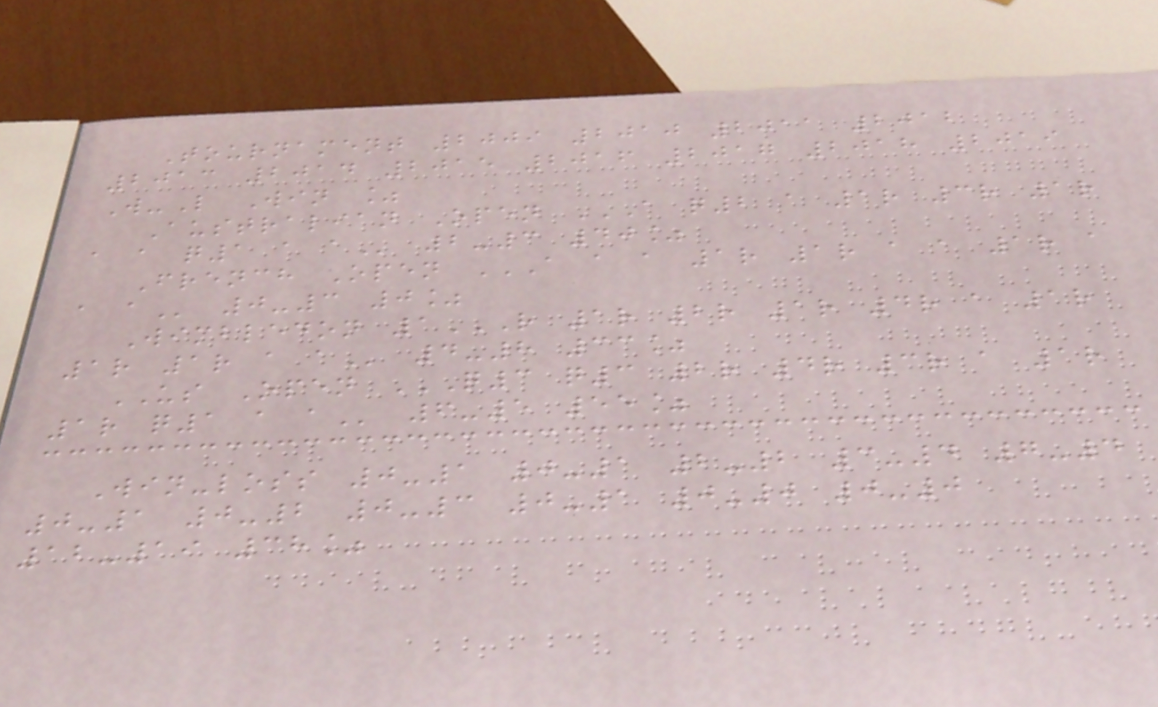Tournament 2009 2010 2011 2012
2013 2014 2015 2016 2017 2018 2019
W-L Win %
Australian Open A Q2 A 1R 3R 1R
A A Q1 A A 2-3 40%
French Open A A A 1R 1R A A 1R A
A A 0-3 0%
Wimbledon 1R 1R 2R 1R 4R A 1R
1R 1R A A 4-8 33%
US Open Q3 Q3 2R 4R 3R A 1R
1R Q1 A A 6-5 55%
Win-loss 0-1 0-1 2-2 3-4 7-4
0-1 0-2 0-3 0-1 0-0 0-0
12-19 38%
